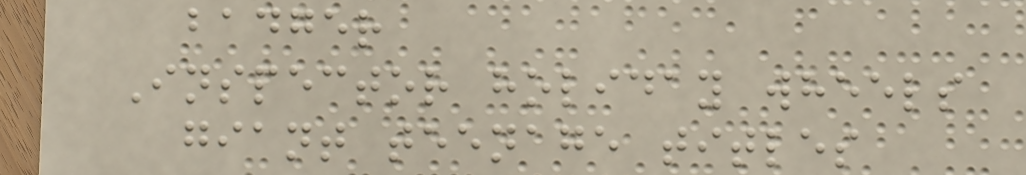badger
Inspector holiday wheels
giant teenage titles
